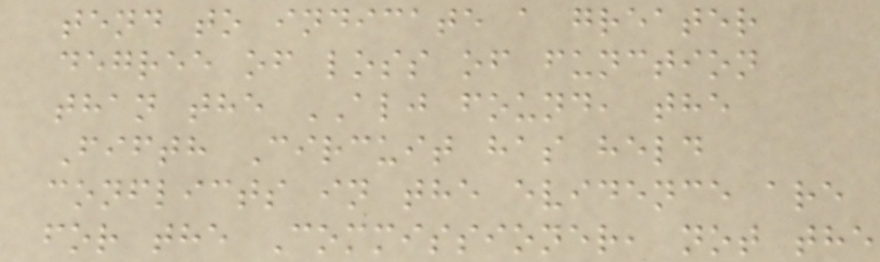tend to indicate a greater
degree of loss of function
than the ALJ found, the
Fifth Circuit has held
conflicts in the evidence are
for the Commissioner, not the
